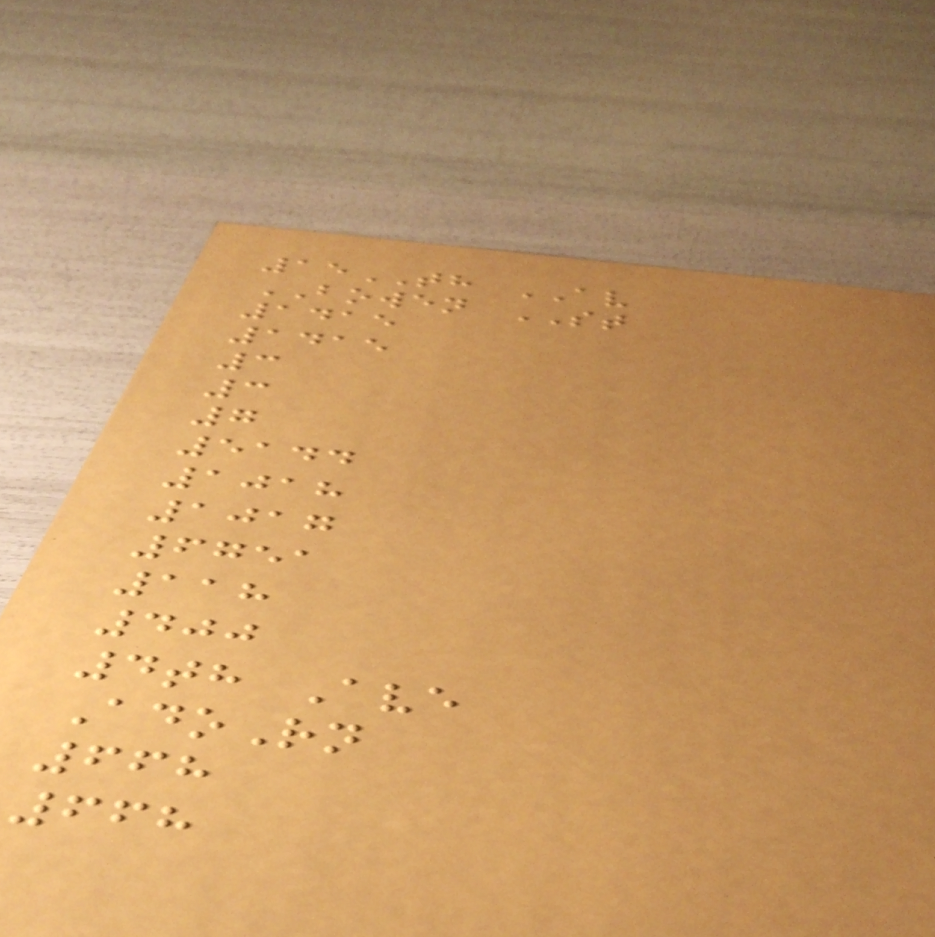15TH AV
BOWEN ST
1415
1415
3
3
7
5144
1018
1017
6751
118
400
4th Ave
AdoRn
668
668
